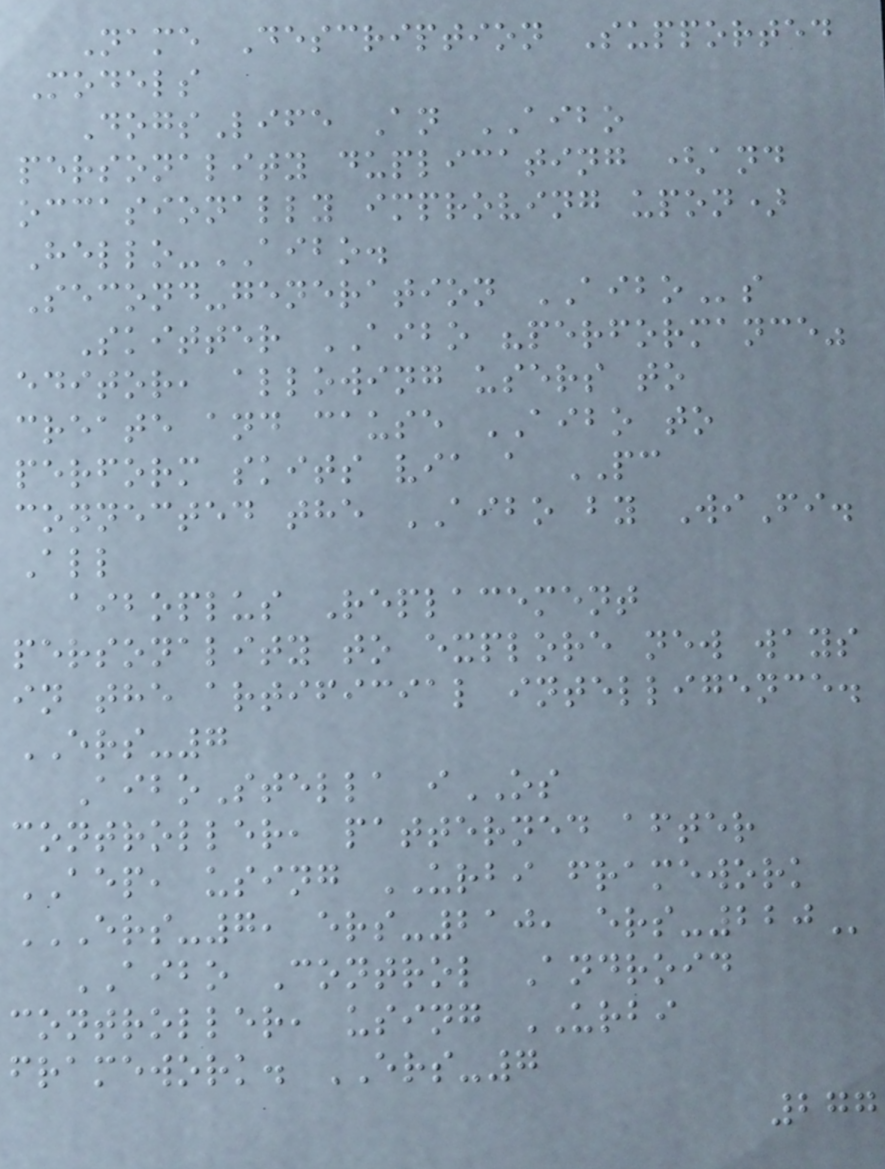Name Description Supported
Models
DogsLife An AIBO
personality duplicating (and
occasionally improving upon)
Hello-AIBO.
Second-generation AIBOs
Skitter AIBO "performance"
editor, allowing users to
create and cause AIBO to
perform skits via a PC
connected the AIBO by WiFi.
All
aiboplus Replacement
personality to explore new ways
in the artificial intelligence.
ERS-7
AiboStella iOS
controller, patterned after
AEP, using URBI framework
ERS-7, ERS-210, ERS-220
AIBO Control Android
controller, using URBI
framework. ERS-7
277
